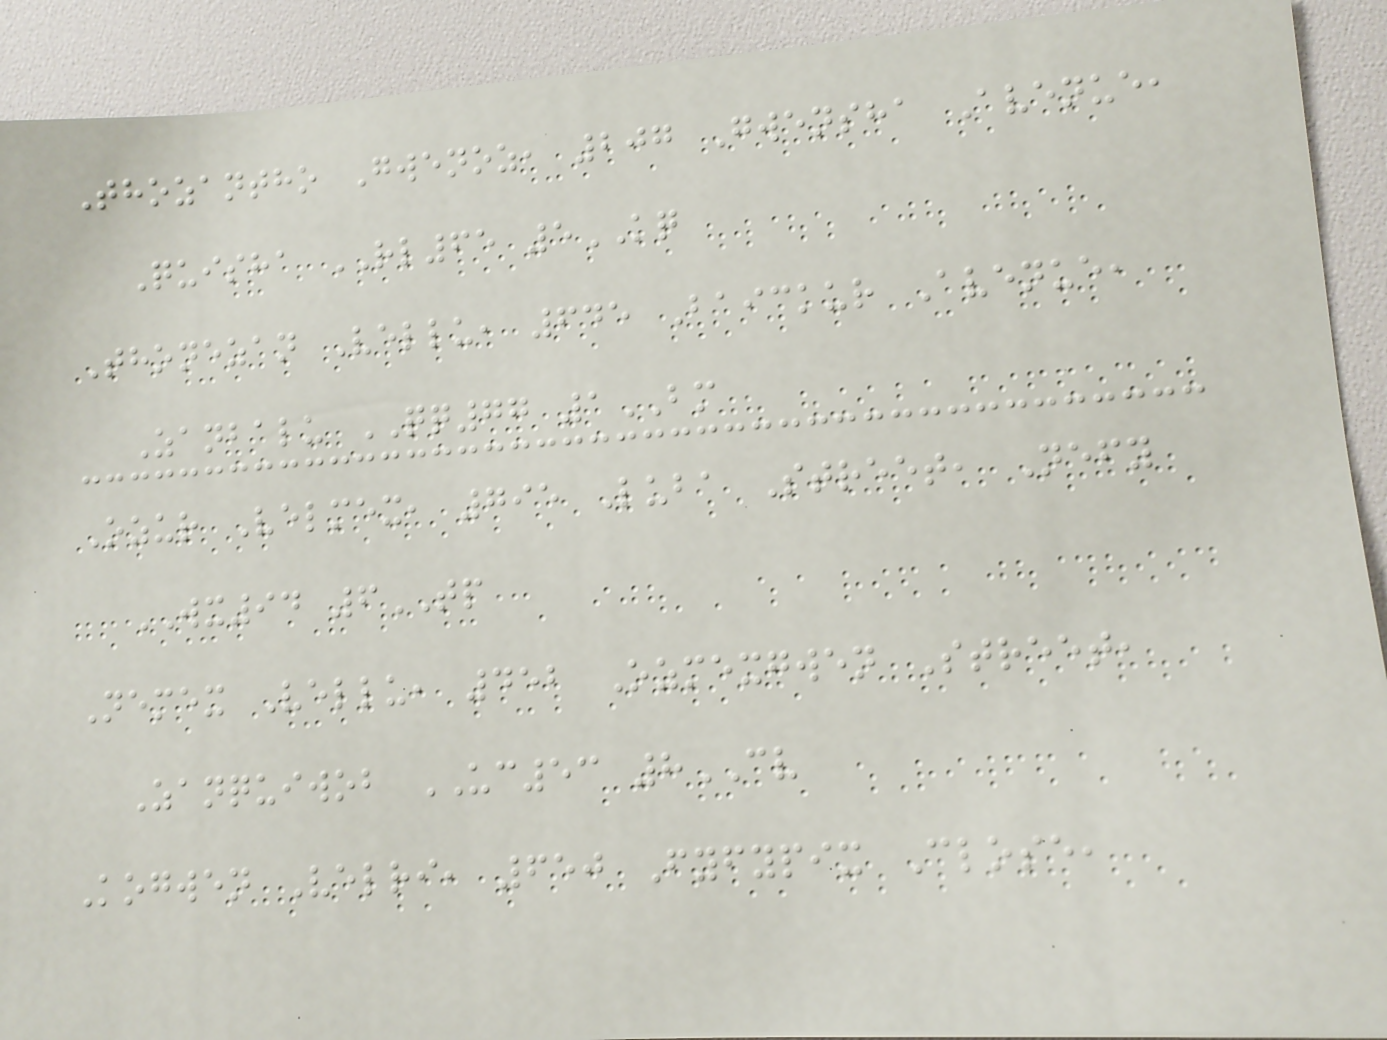Thozantho Gwenoz, 207 Gwensha Avenue,
Quisha RL65 5KQ
Thonezan Vellu, 645 Baickur Avenue,
Zanbalu QQ77 1BM
Ozur Velmex, 795 Luba Street, Nefy
WX94 6TP
Nemex Vellu, 452 Ozmexgwen Street,
Zanquiwob UC53 8CV
Kogwen Velri, 650 Fyfypix Close,
